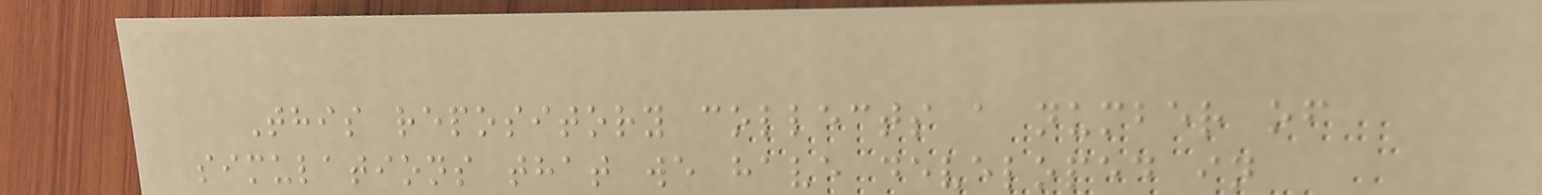This repository collects a number of
simulations that we have developed in
